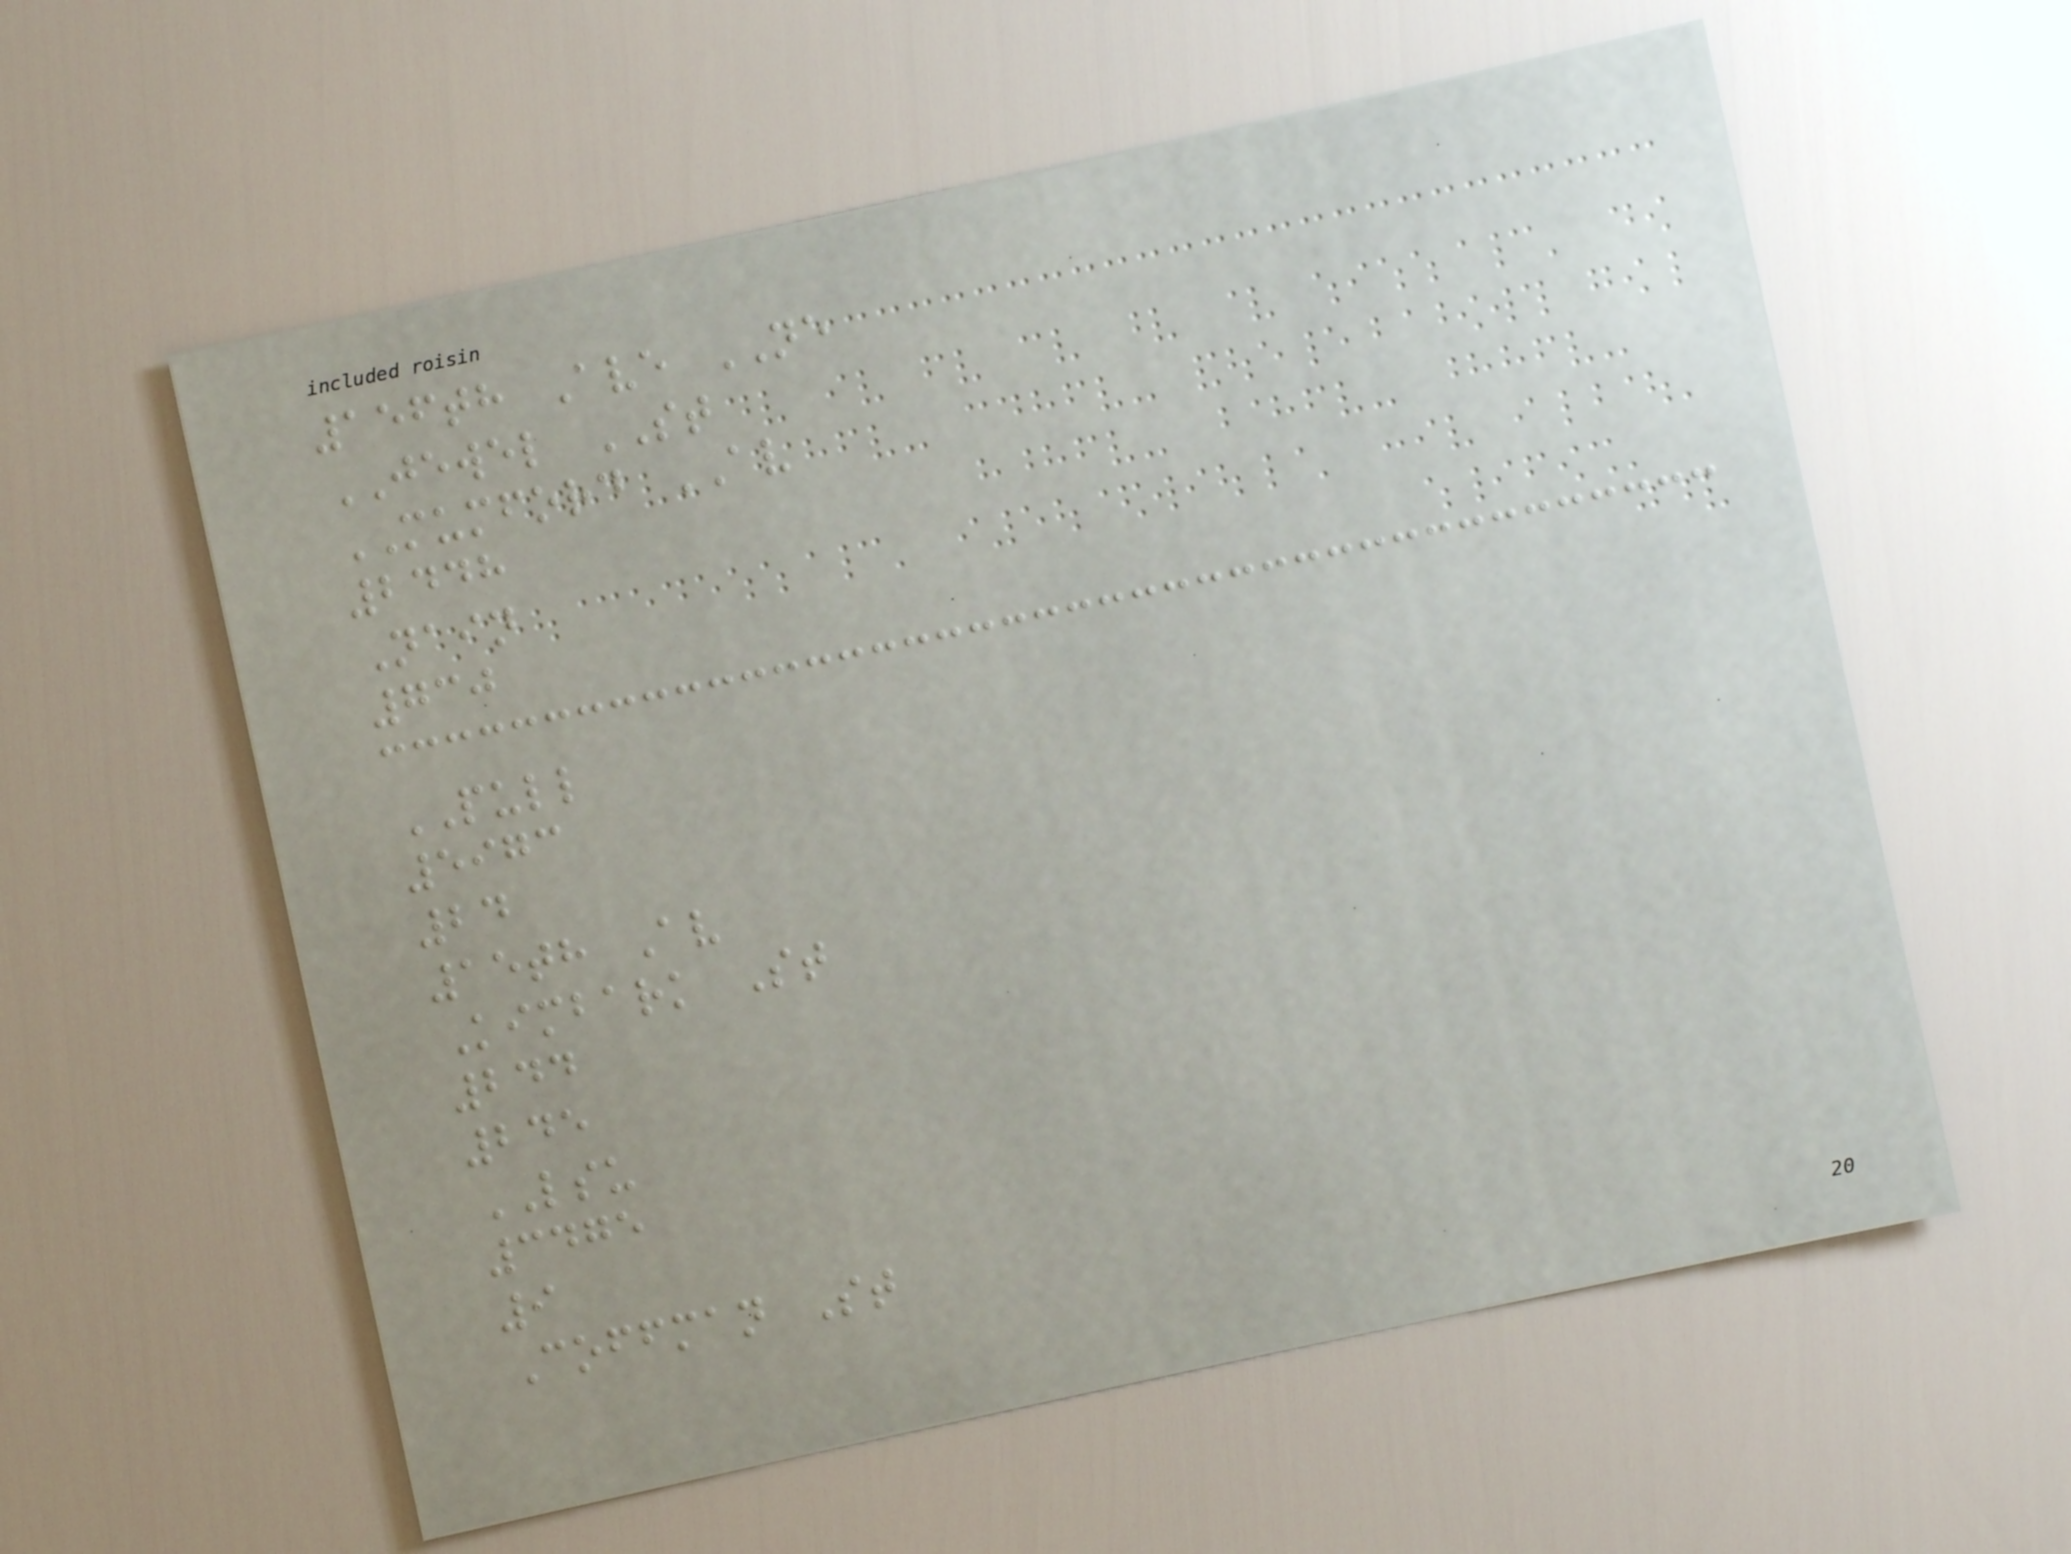156th Ave NE
JEWEL ST
MUMFORD AV
2448
Nain
730
PULL
5973
24
15th Av
Kimbark St
244
245
LSU
3475
9
Coffman St
